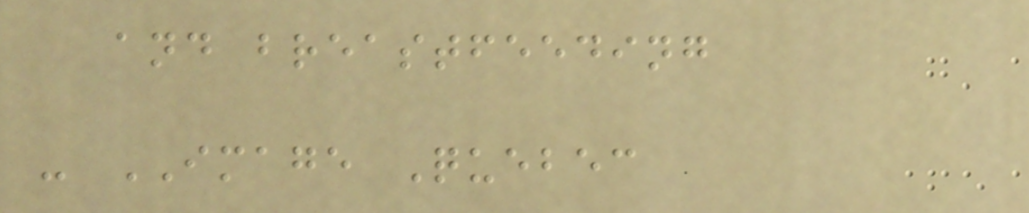and breastfeeding
- IMAGE Quebec
